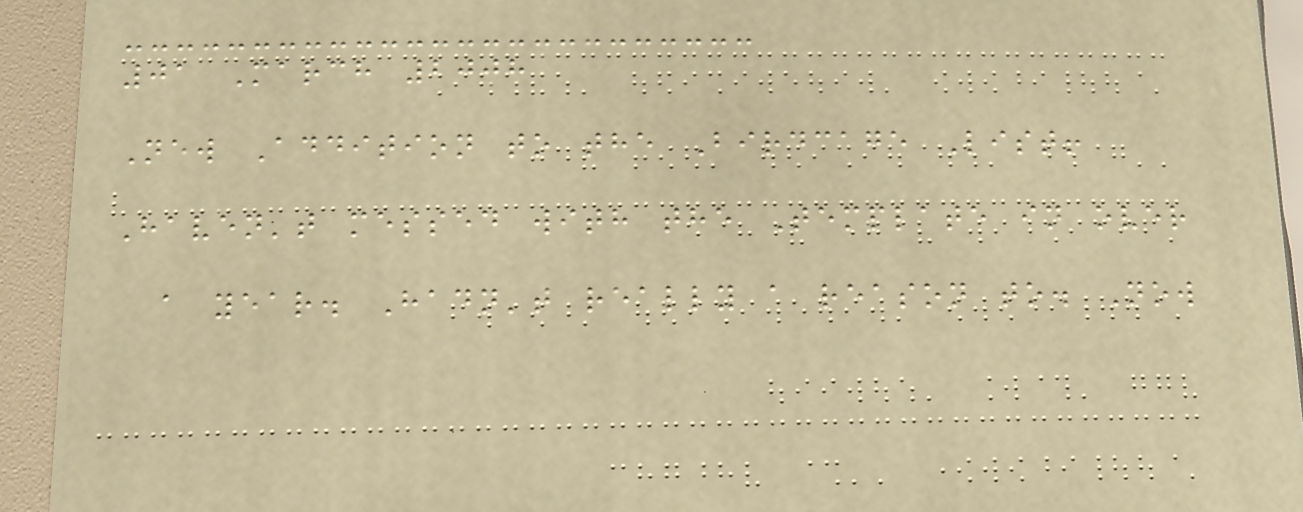01 March 2008
New Addition to the Birdcage List!
Haven't messed with the Template in over
a year. Hadn't really a reason to. Now
